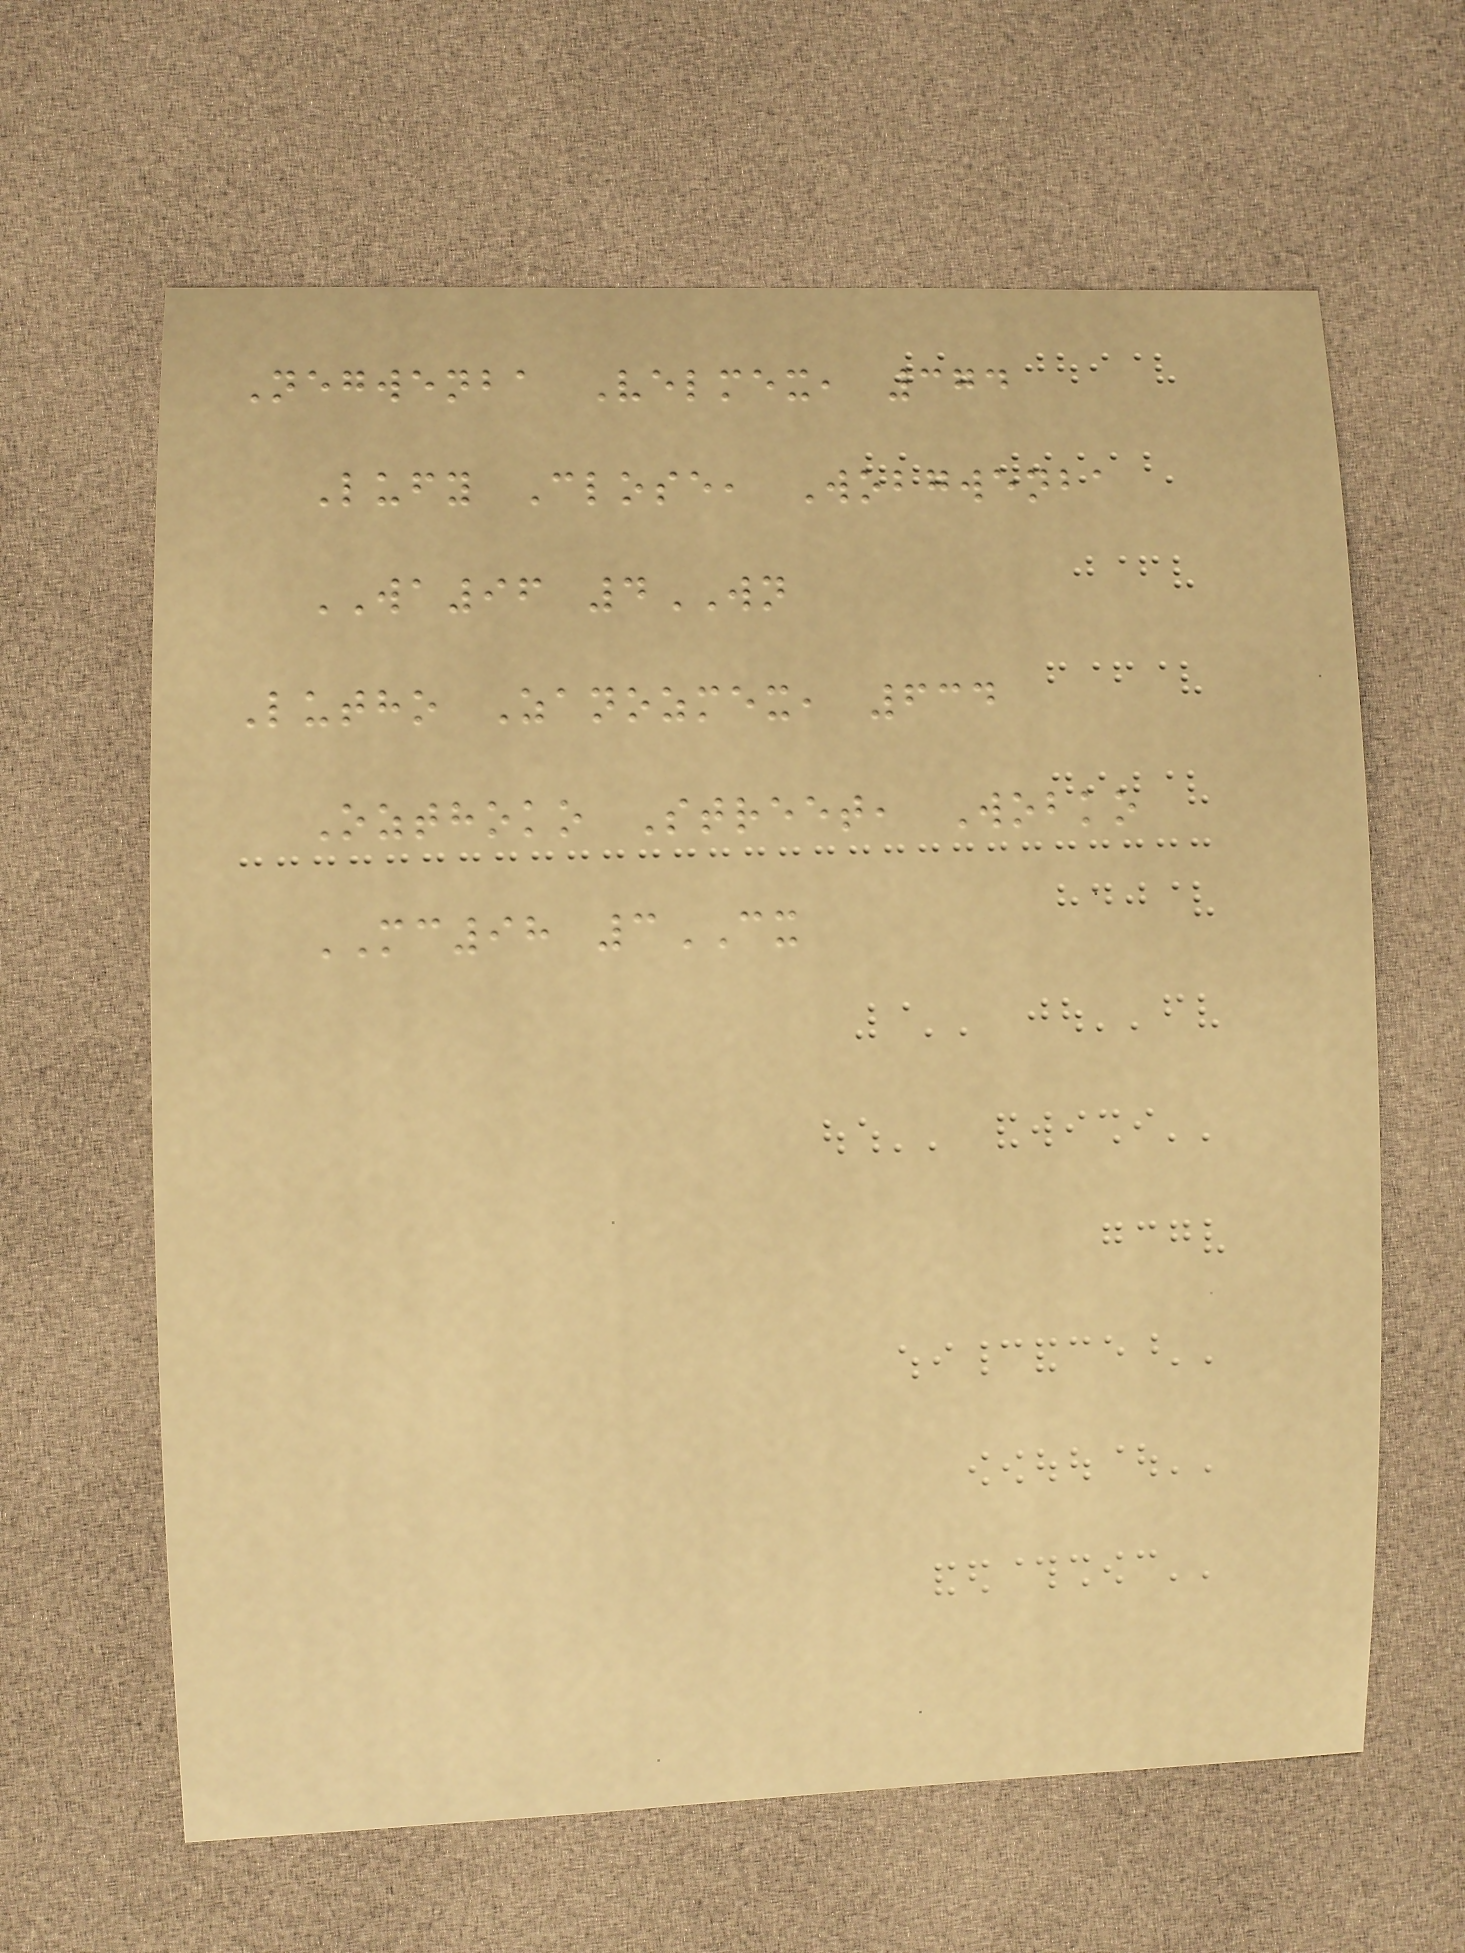Negwenba Velmex, 374
Lufy Close, Wobgwenba
WA96 4WN
Lutho Zanozmex, 634
Ozthoko Street, Wobko
MC98 3CX
